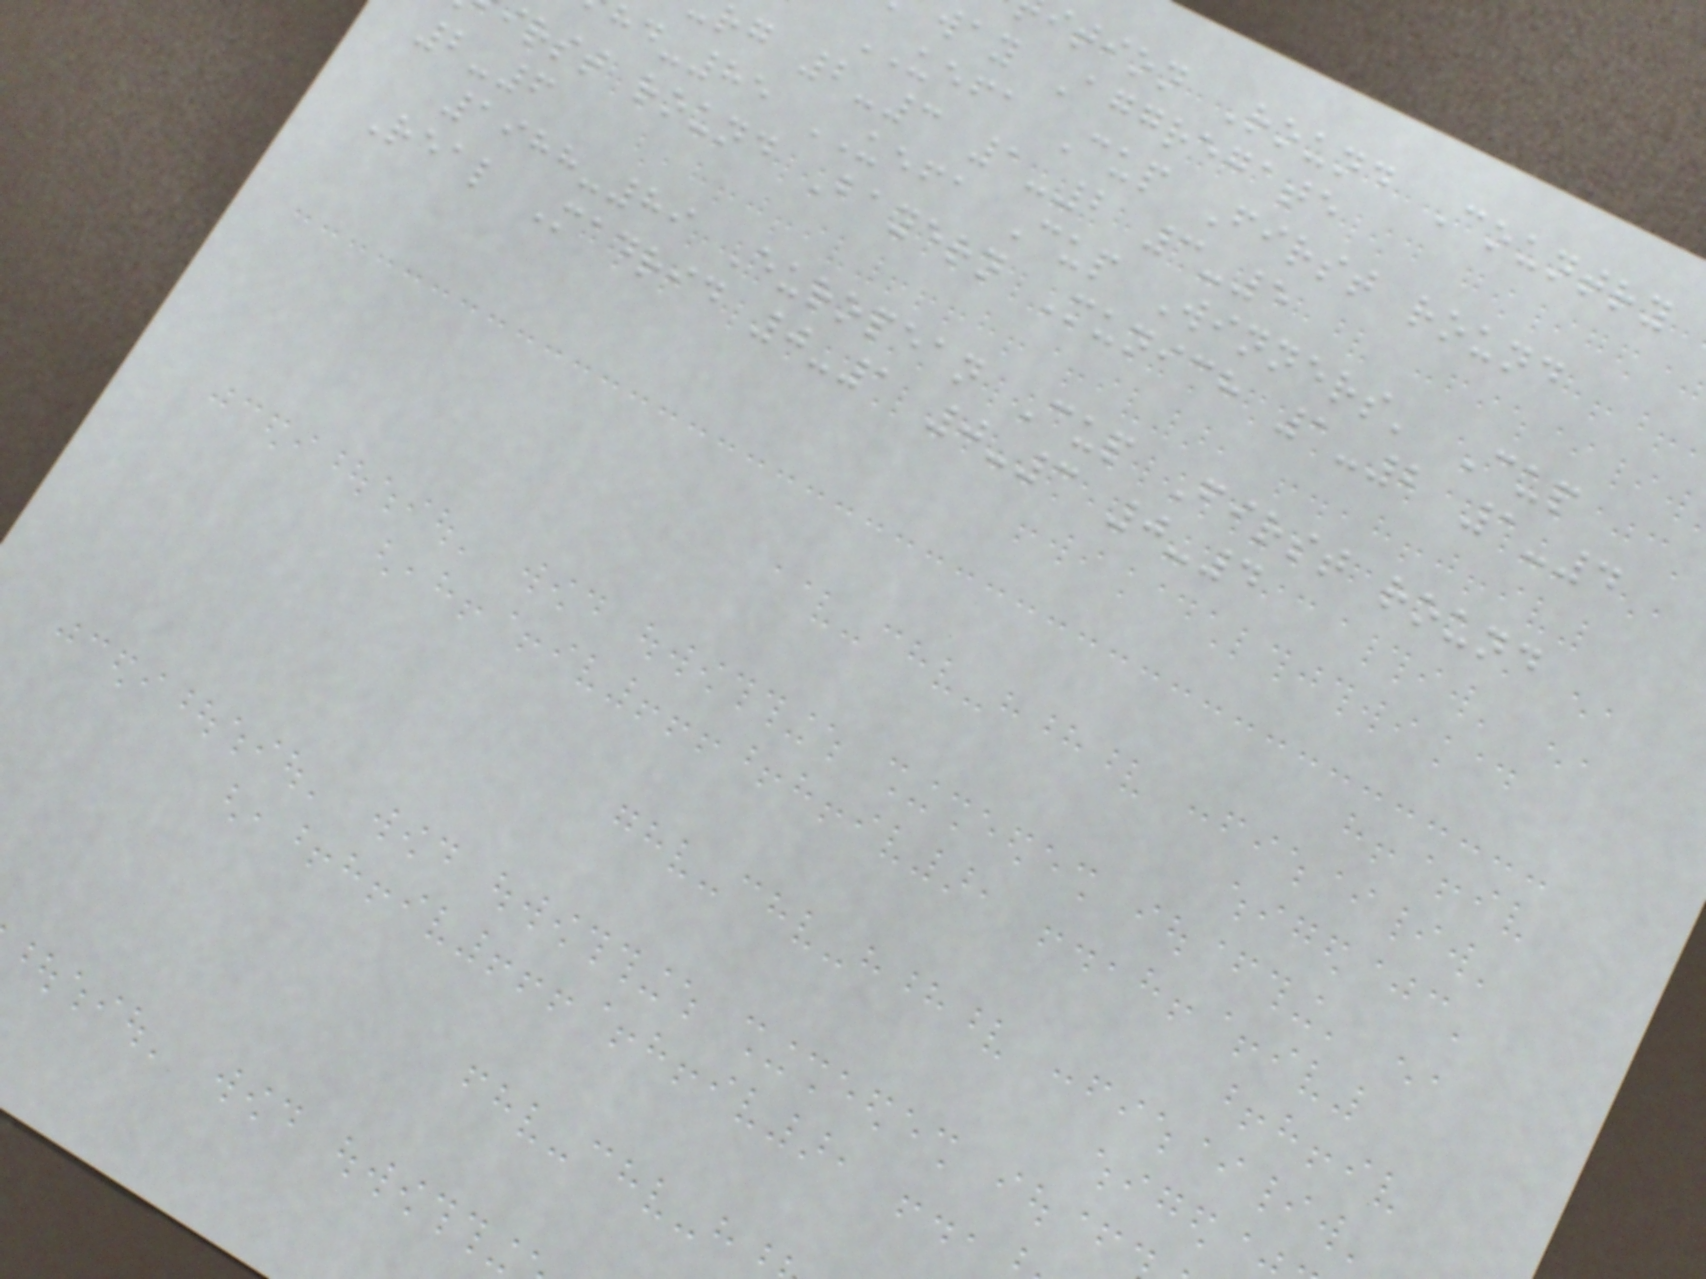ition Round Country
way Aggregate
UEFA Cup First round
rg 2-3 1-2 3-5
-85 UEFA Cup Winners' Cup
irst round Bayern Munich 1-2 1-4
2-6
1988-89 European Cup First round
Real Madrid 0-1 0-3 0-4
